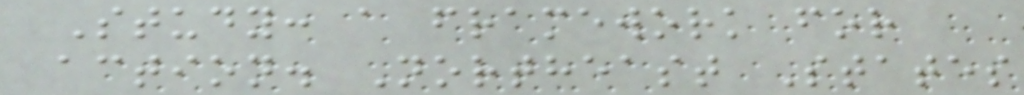Study: a framework for
action. Northeast States
